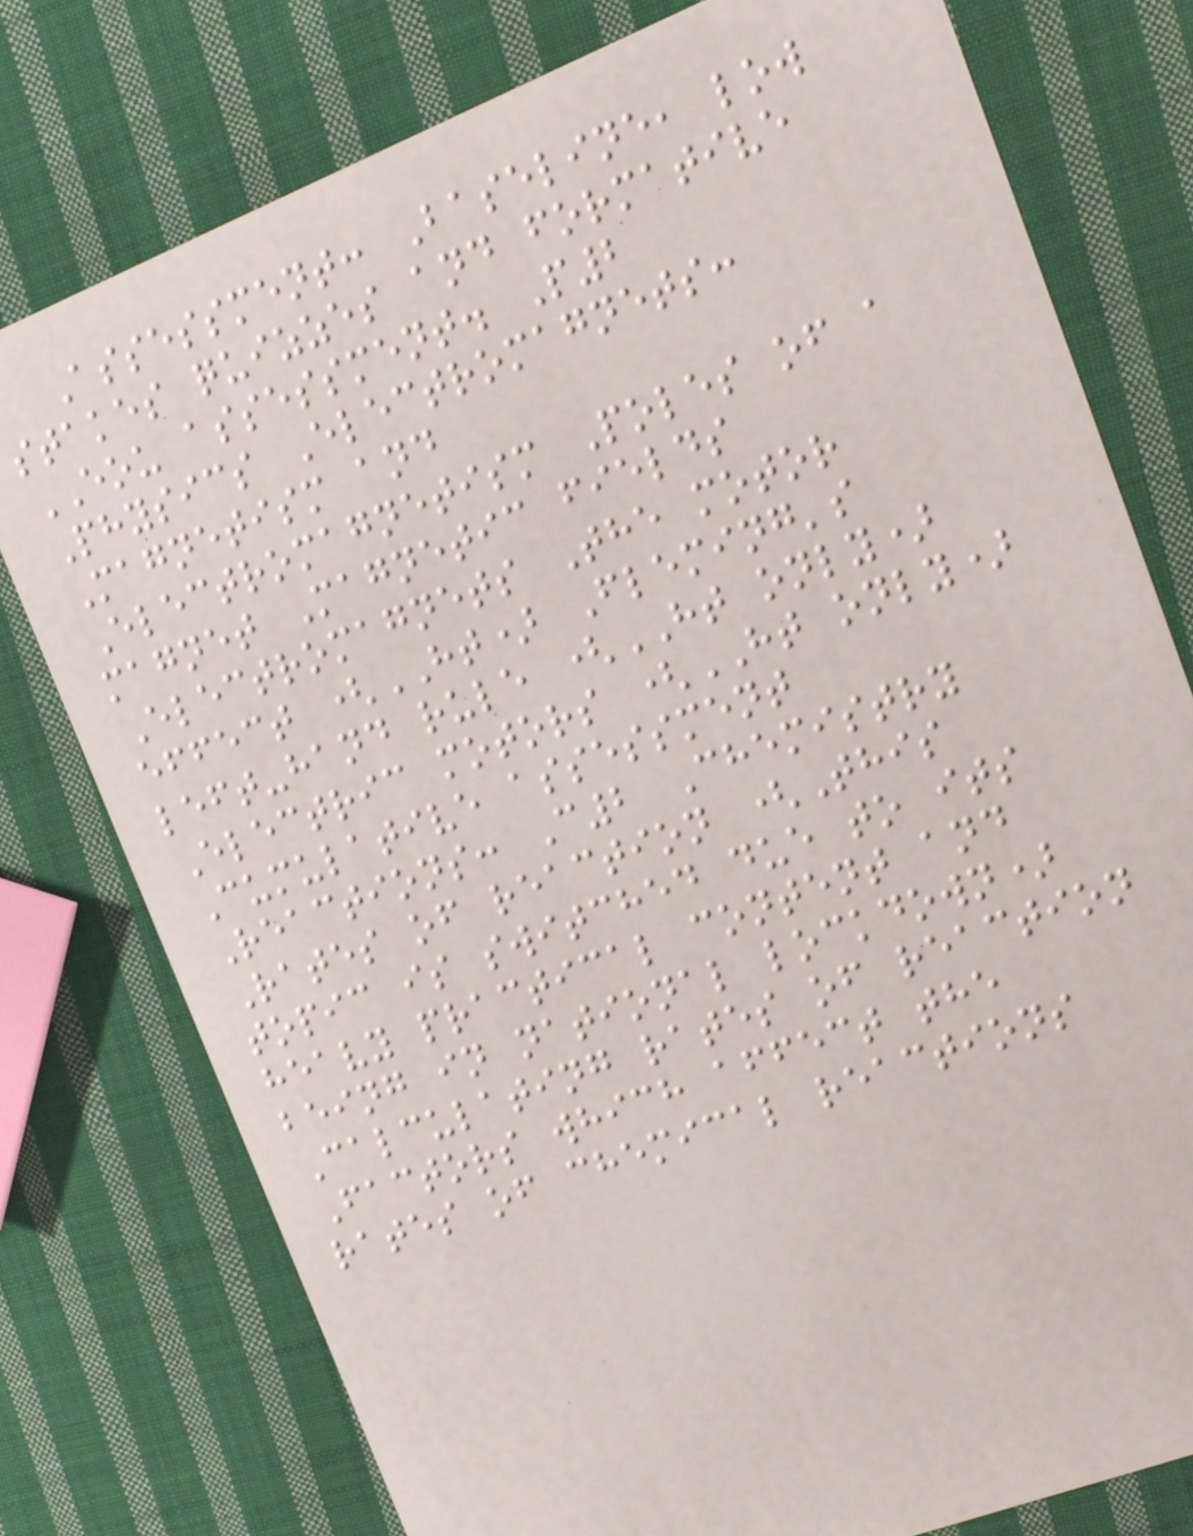Assessment: Baseline, low
stakes quizzes and formative
EOU assessment. P2
Physics Electromagnets:
Magnetism and
Electromagnetism Poles of a
magnet Magnetic fields
Electromagnets The motor
effect (HT) Fleming's
left-hand rule (HT only)
Electric motors (HT only)
Cumulative assessment
Reactions: C2 Chemistry
Rates of reaction (This
topic is switched due to its
heavy practical content and
being in national lockdown)
Calculating rates of reaction
Factors which affect the
rates of chemical reactions
